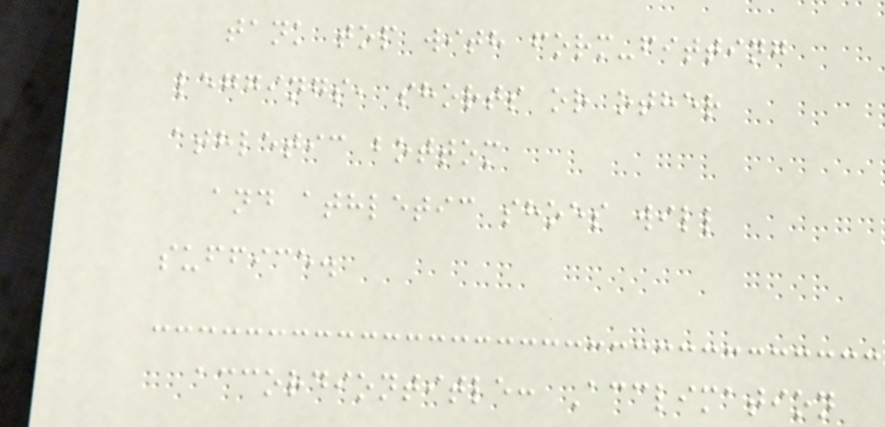tank top with form-fitting
leggings, shorts or other
athletic bottom
and athletic shoes will
suffice.
accordiontitle: Acclimation
